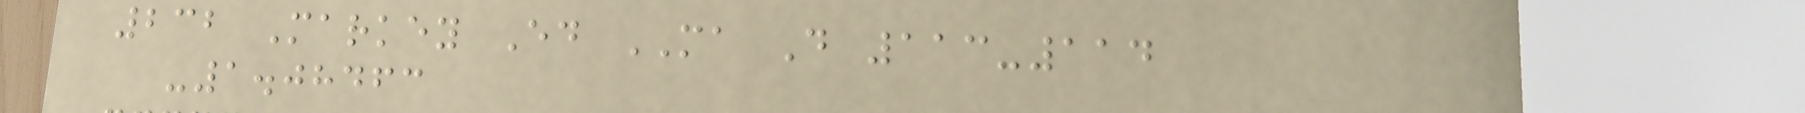232 Markey Ed MA D 113-114
-1.08463
